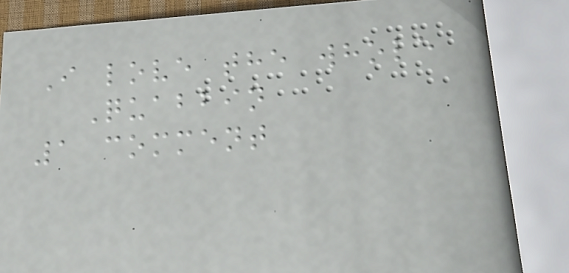I love the whole
Quabbin
1 comment
